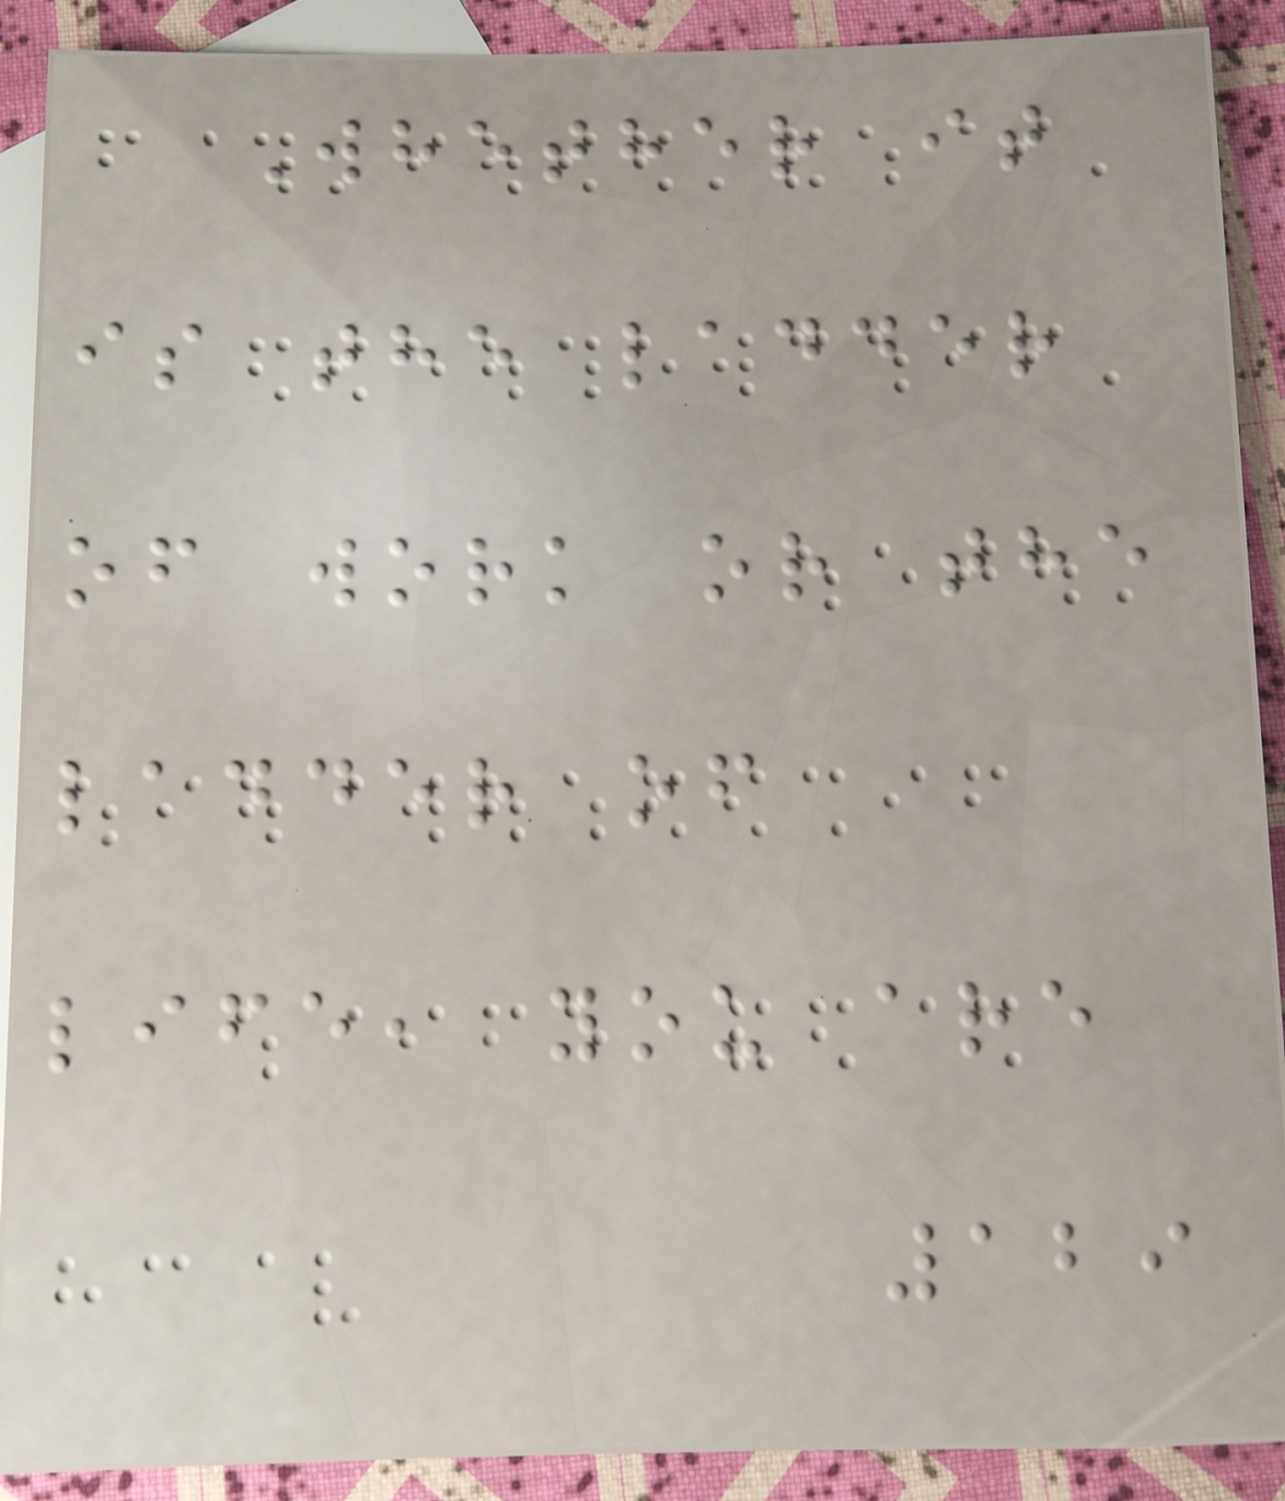Whether it
is the ladder
of work or the
ladder of
life, you are
129
